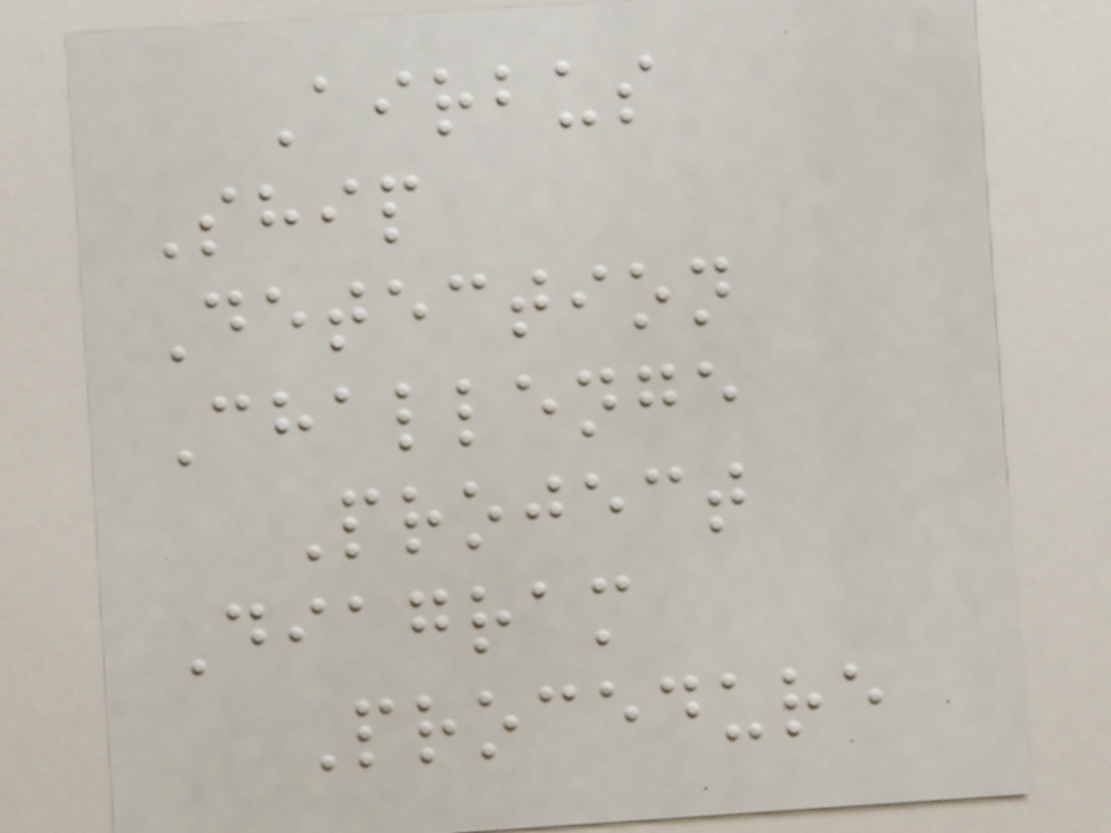Airbus
Ship
Detection
Challenge
Project
Diagram
Procedure
